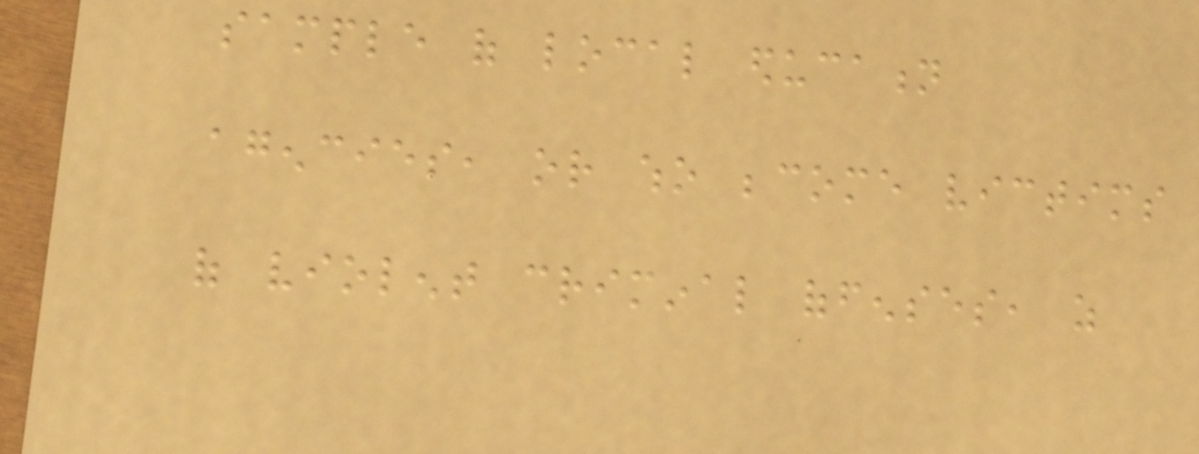sample of local education
agencies, or who become victims
of violent criminal offenses, as
